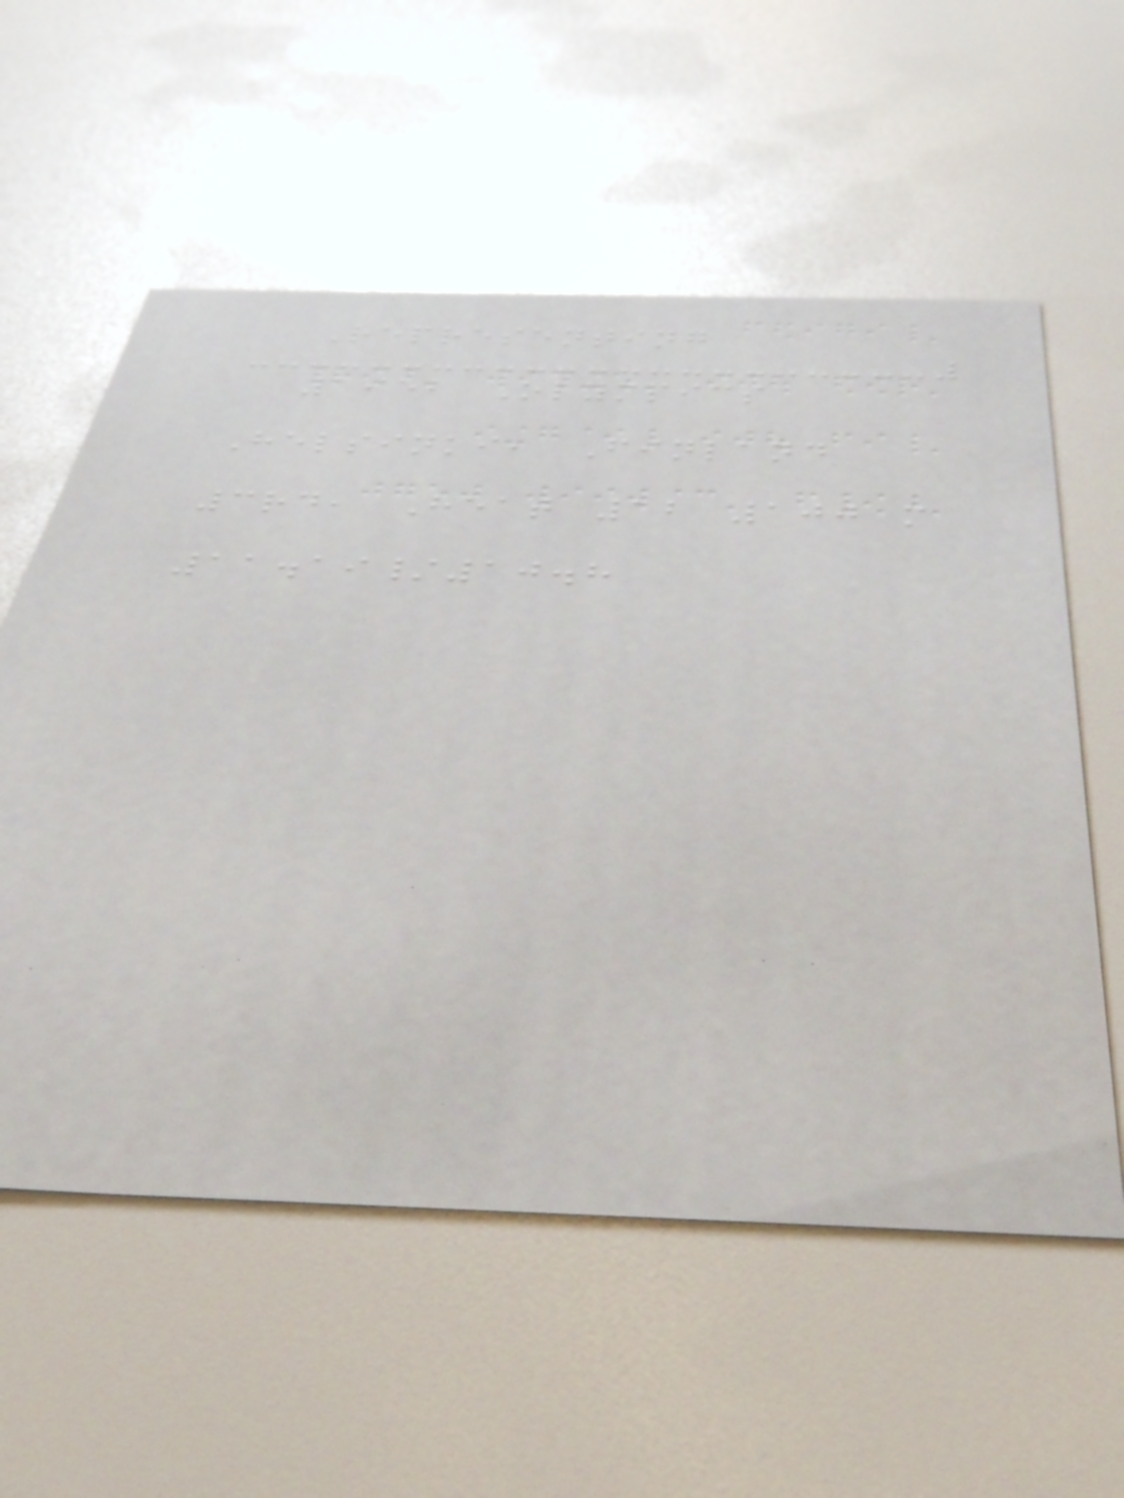Representing
1952 Olympics
Helsinki, Finland
3rd, Heat 12 100 m
11.19/10.8
